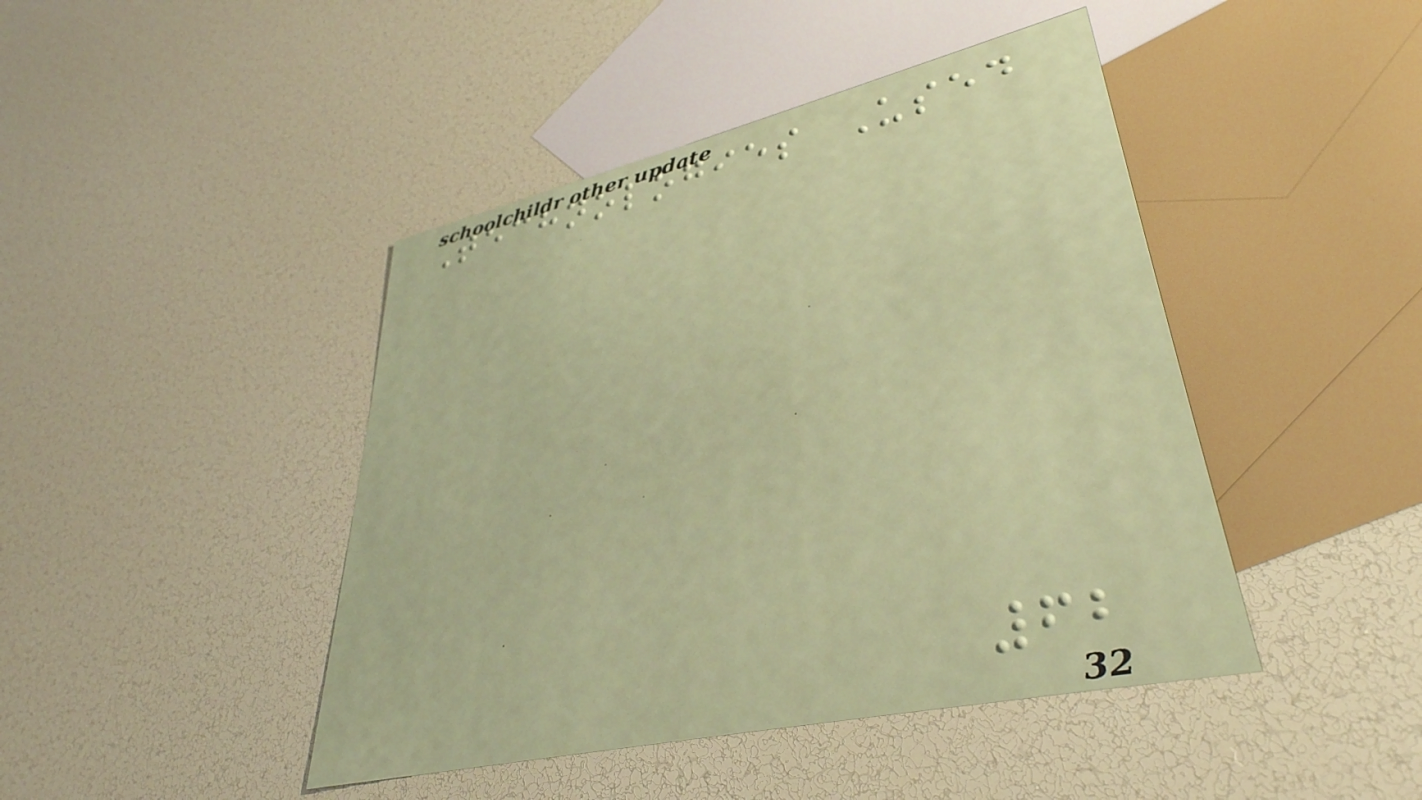Technologies Used
62
